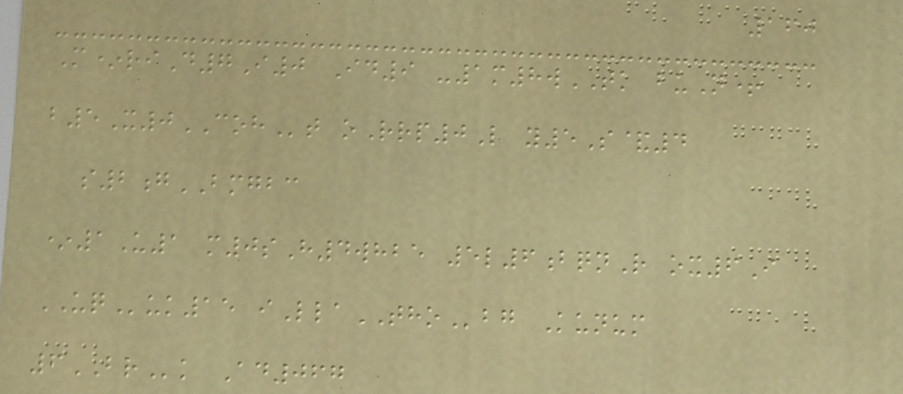160
M*riD7I0 Id9 -1m8wTK buN+
b5X0COHt oRrp0L y5S&4
s2gBMGBC
*1U1 m0sH4whbe 5l6bqnR ox6I
UQuk15 iLlaTHObg Kunum
6BRk Ad067
